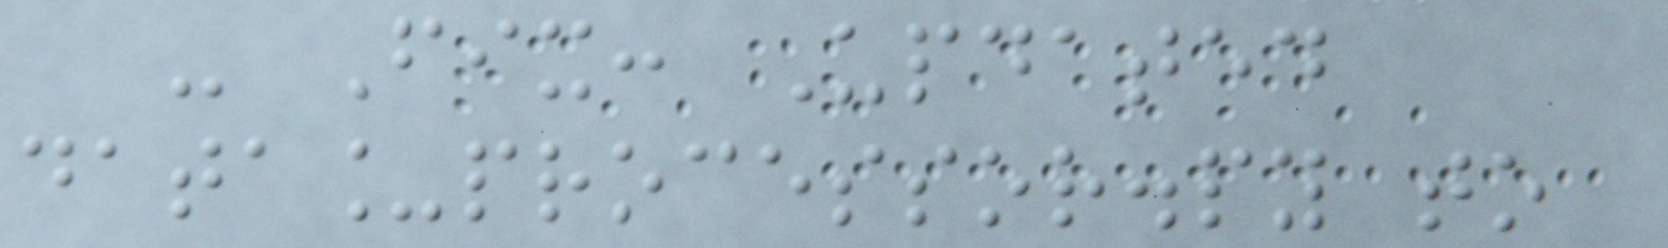- Fix: Updated
data_processor.py to
